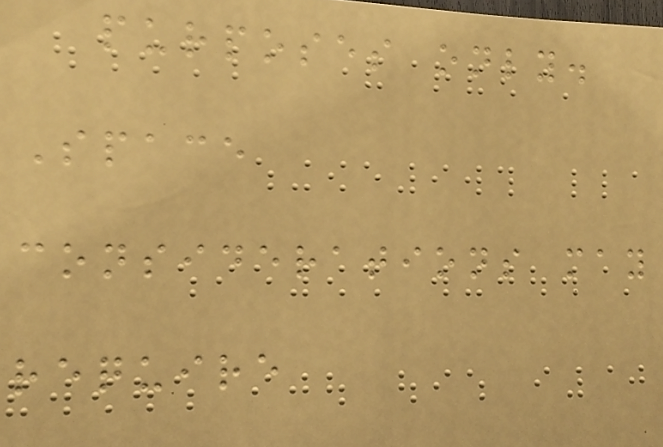purposes only.
Space
considerations may
require
